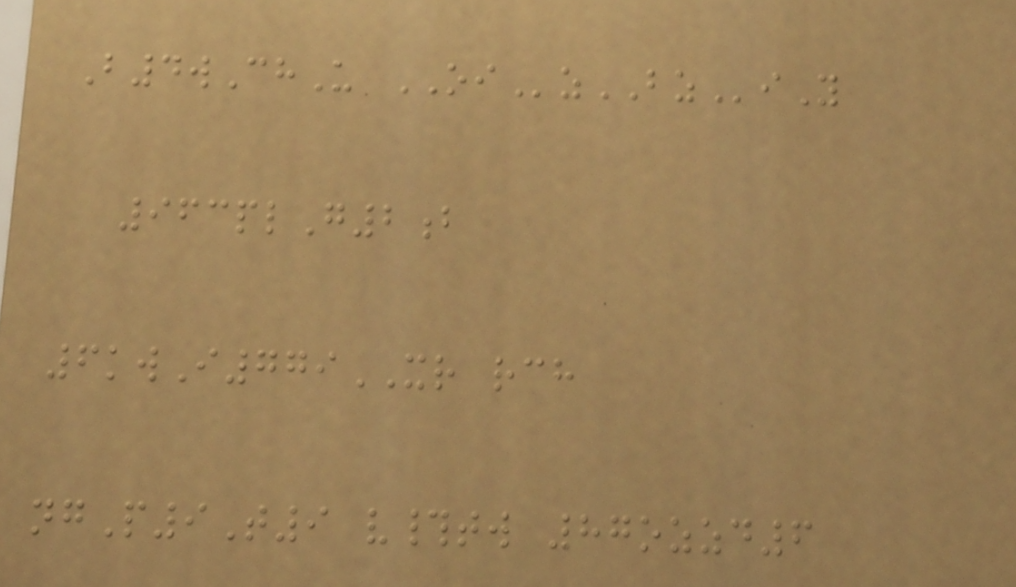B4wChU OIzBZiY
963plG2b
6kwI779XR rch
ngP9T9 v#tw 87ozzd6
